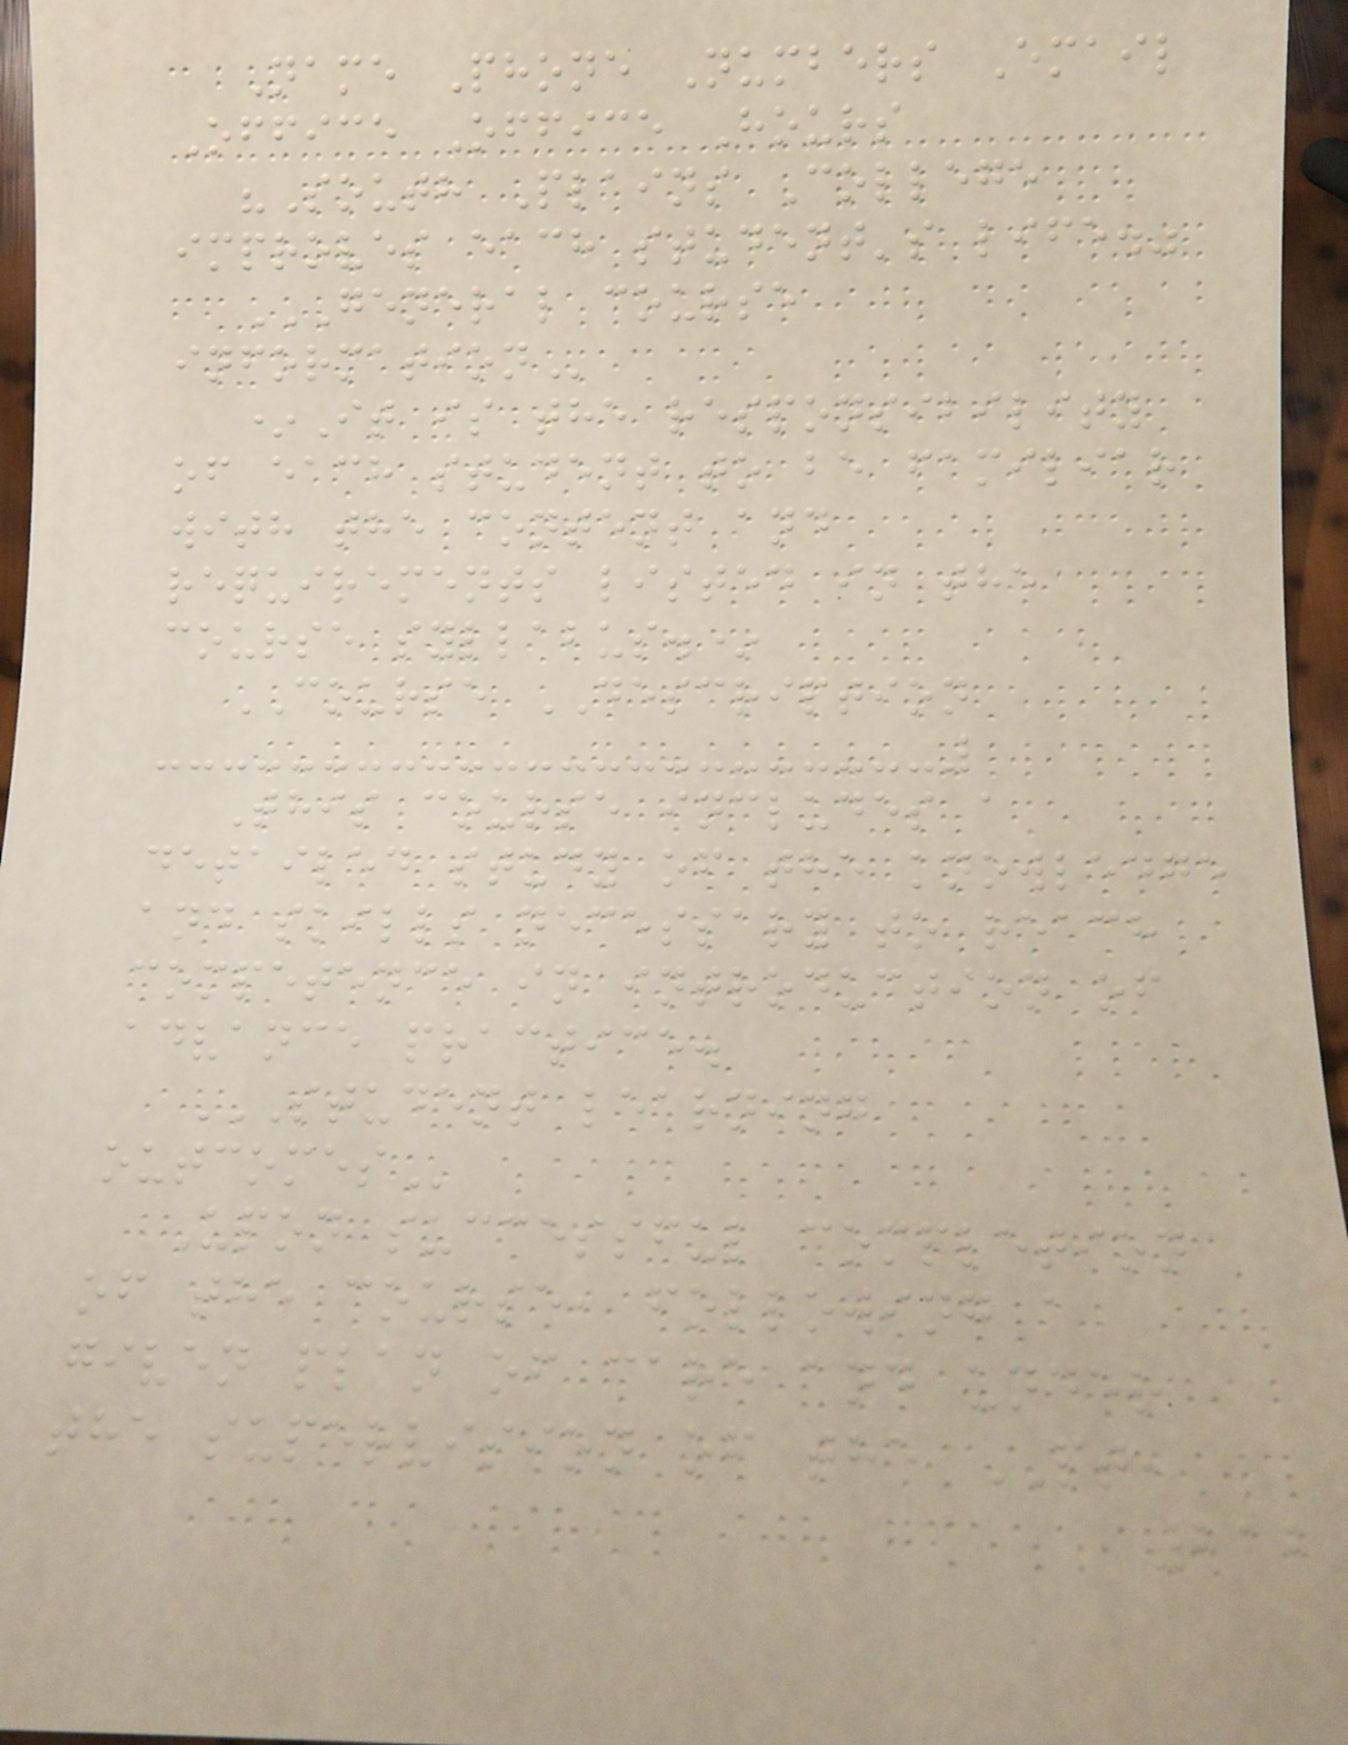Name Phone Numbers Email
Office Office Hours
"South Plains College
improves each student's life."
GENERAL COURSE
INFORMATION
*It is the responsibility
of each student to be familiar
with the content and
requirements listed in the
course syllabus.*
COURSE DESCRIPTION
This course includes a
detailed study of the knowledge
and skills necessary to reach
competence in introduction of
advance practice.
STUDENT LEARNING
OUTCOMES
Upon successful completion
of the course, following a
given plan of care and under
the supervision of the PT,
222
